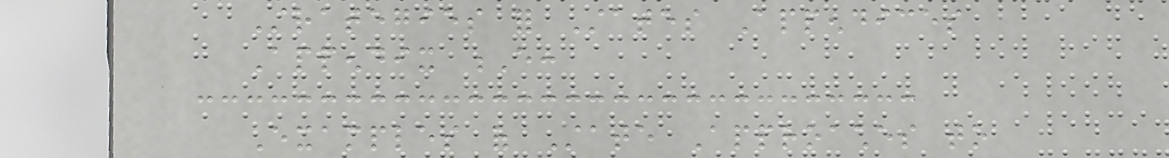Strategies for States Appendices
Appendix E:
Examples of State Approaches to
